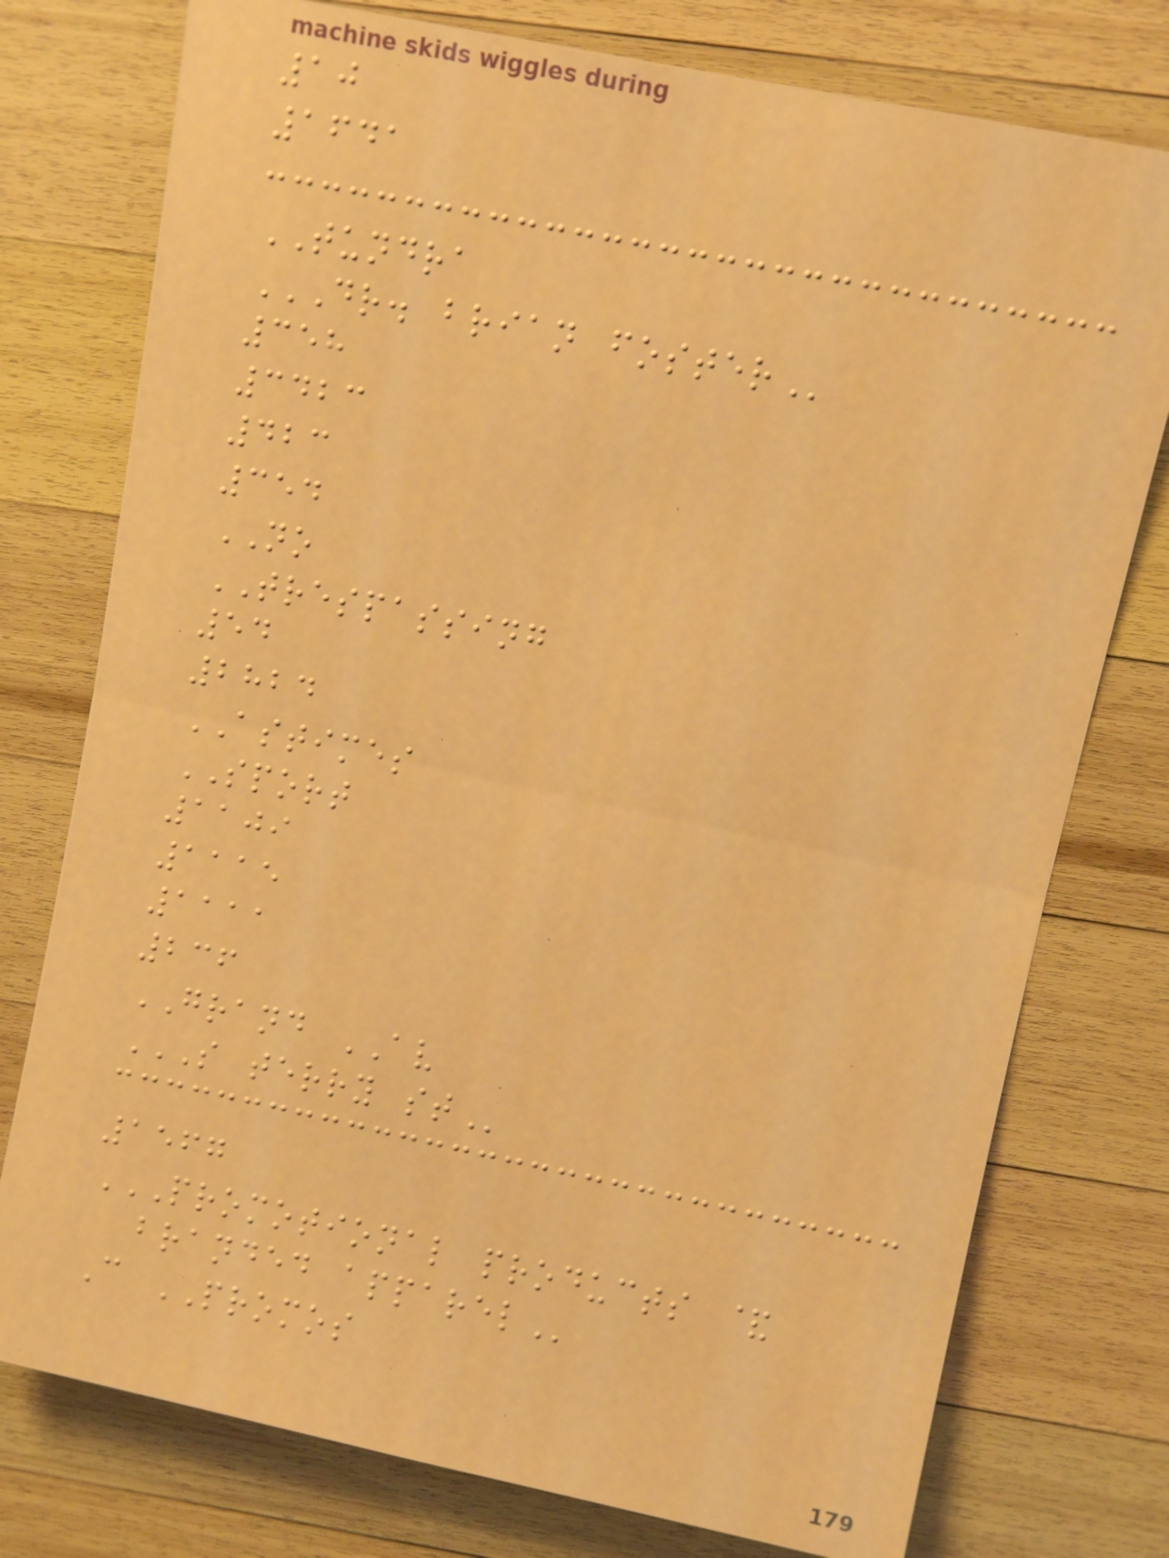10
1641
TUNDRA
DR. BRIAN FOSTER
358
3423
423
354
NO
TRESPASSING
54
2824
ASTIMES
SPORT
1109
1115
1111
236
GRAND AV
S TERRY ST
1567
PROMOTIONAL PRODUCTS &
BRANDED APPAREL
C PROMOS
